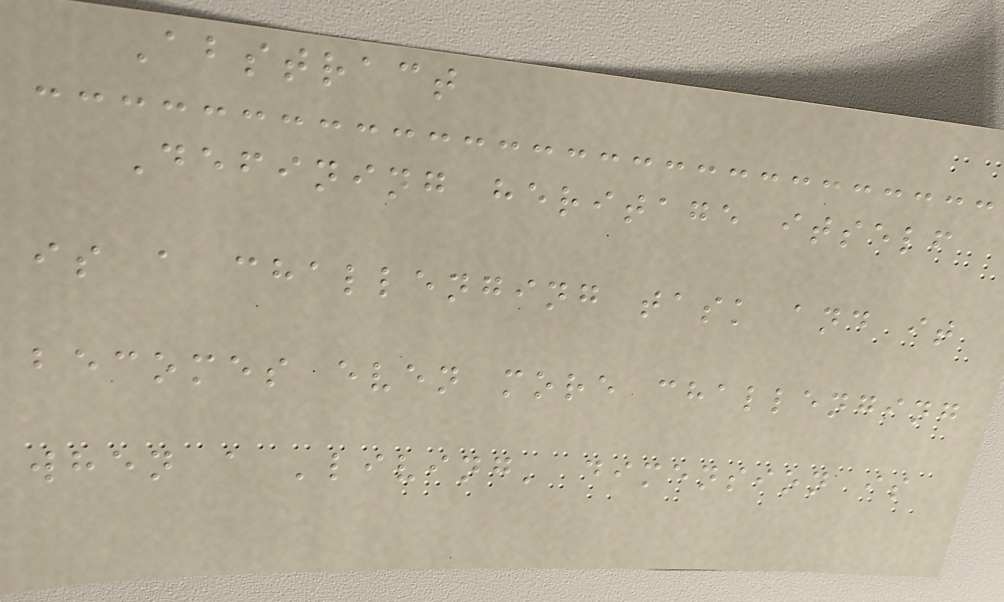Abstract
Defining heritage itself
is a challenging task and it
becomes even more challenging
when a 'living' dimension is
